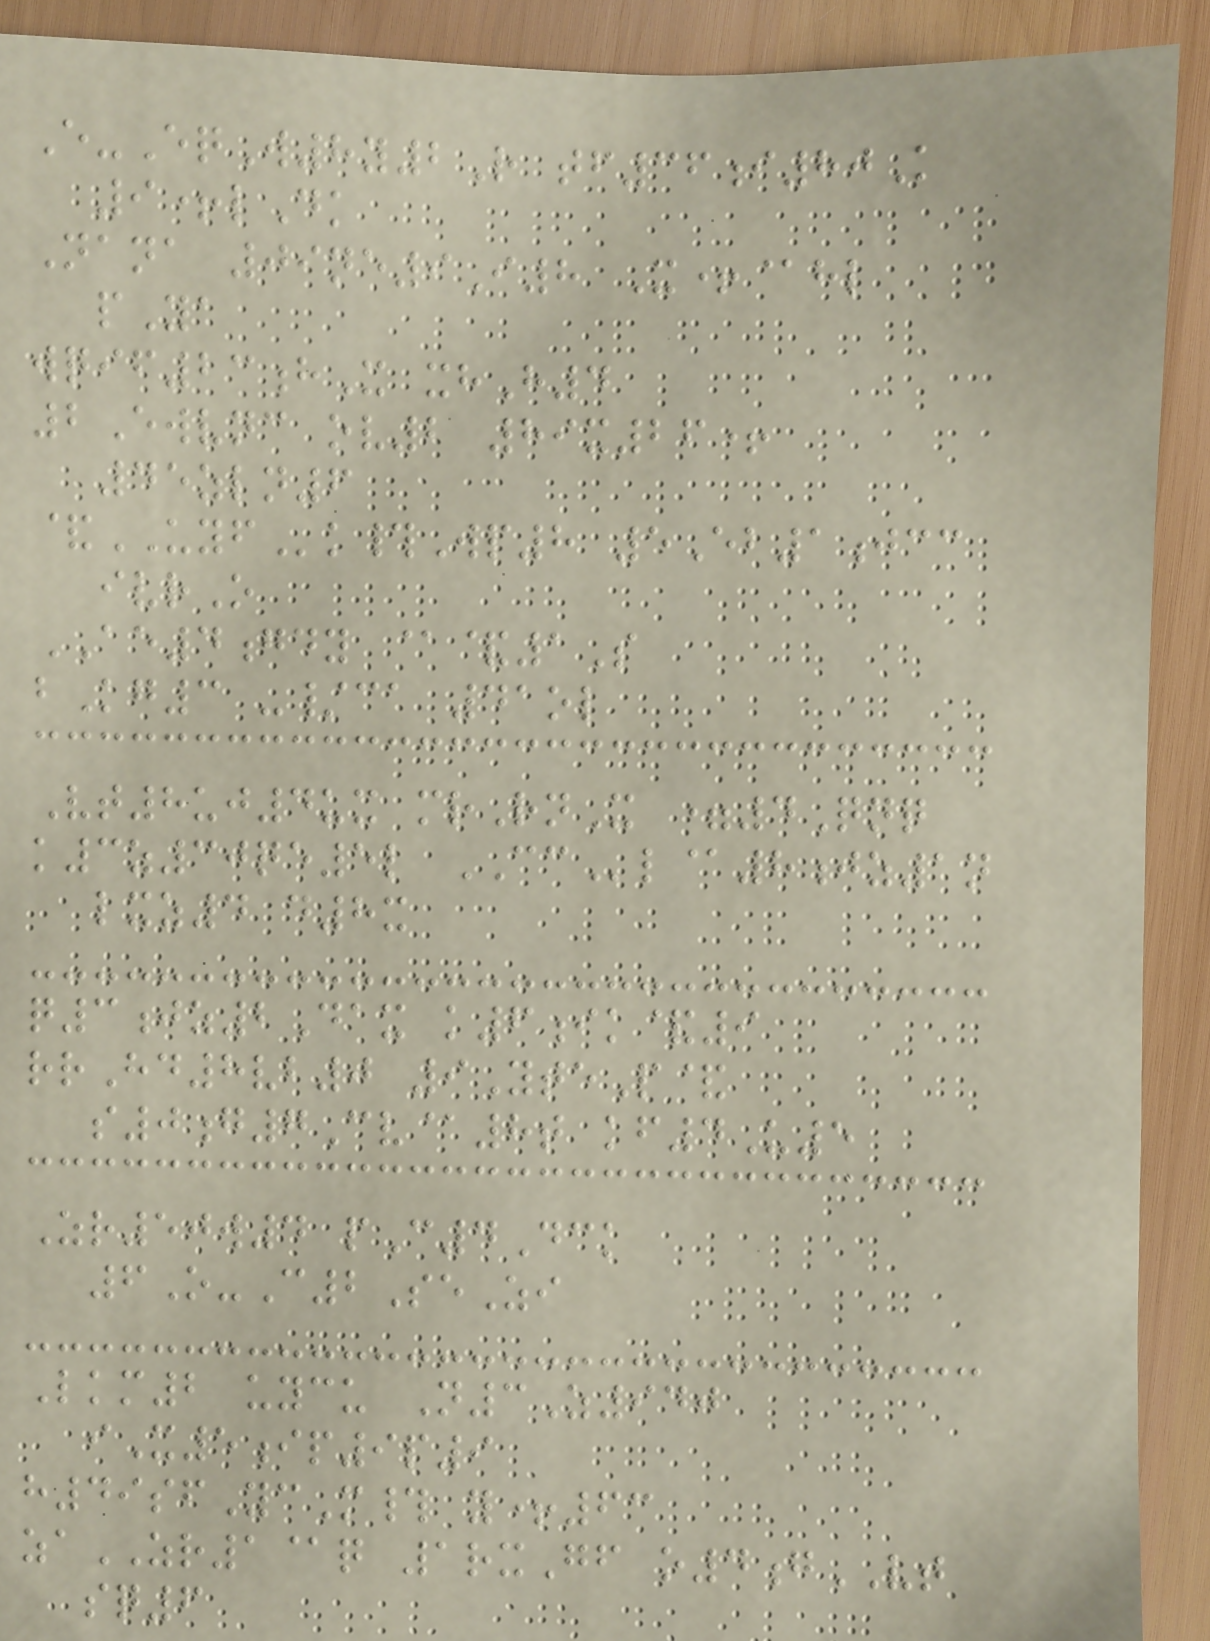E-EqW8y2R tf36i80K
9+lDk
Nana 09ne9I8 X+@hl
pYa
wqif23hX xhH4
2Ewvnc ov2 89x26+
45zln6
&UYFk#Wp8 5Eb1jcc
ivrO
AE4gdy @&1S
bKg3 -/ca 41ol
Vt8uj4ux mrRnX =4Qnq
k3z30qe5l CCl@8jz1n
lxz4 d8x
q3jz2Dax k6ik&9
rrHd8vb0 9YteP&
s0g7Cv@8t kf4U5
Zr50w4 pC4Dck
6O-C2SeZi
Lkm2 uycu N3Z940
iX5ip9p9
h49sfYcM# y+63
zaZR1@q 1rxGf o4gVT
sq6
